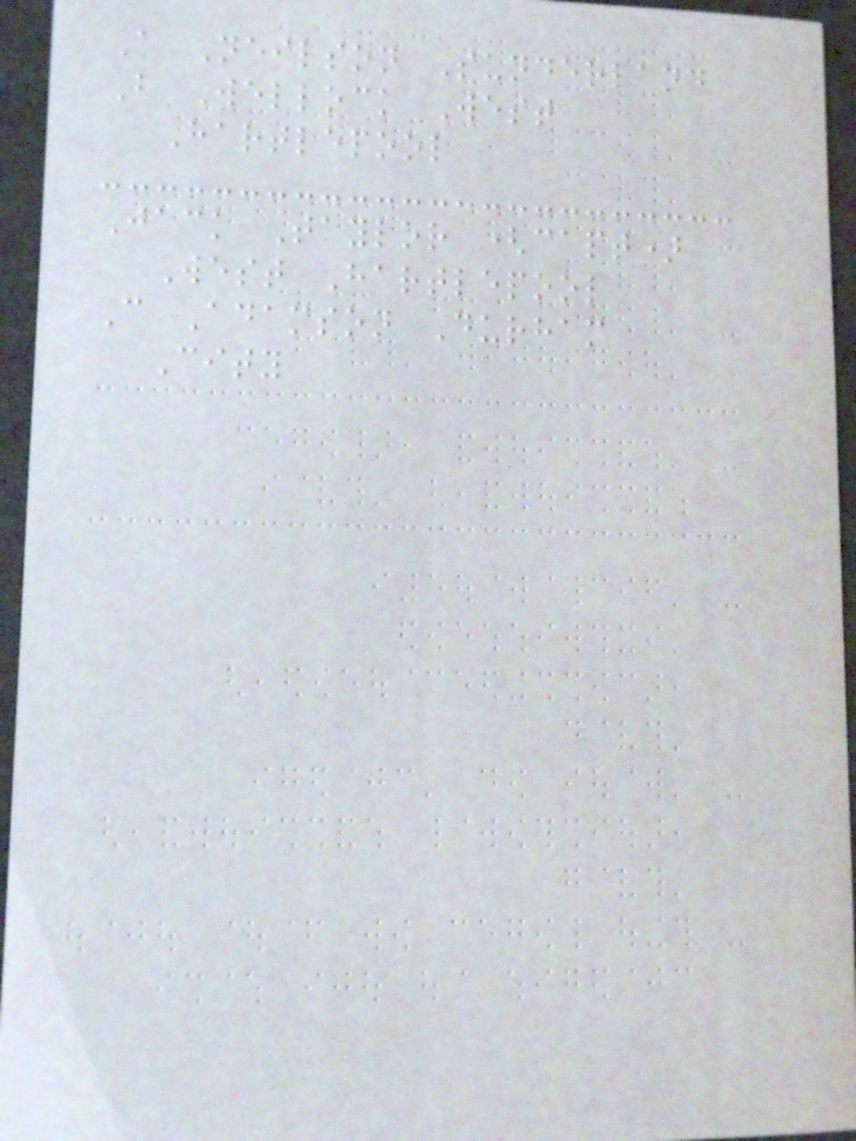A Neilson Sunderland
B Wellock West
Hartlepool
Jack Taylor (capt)
West Hartlepool
C Adamson Durham
City
